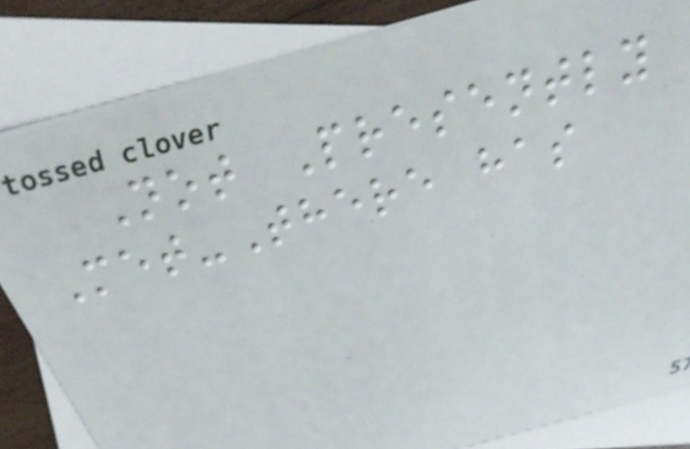Not Presently
Met-There has
